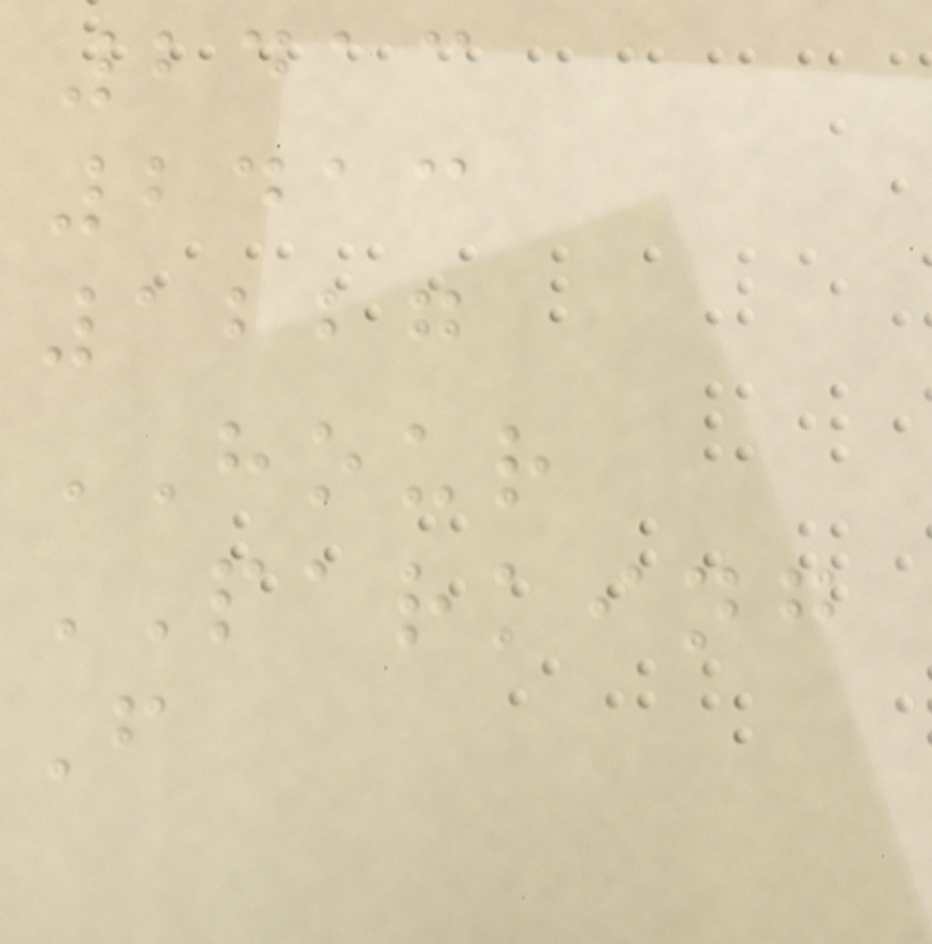2413
2413
1227
HOUR
PARKING
F
